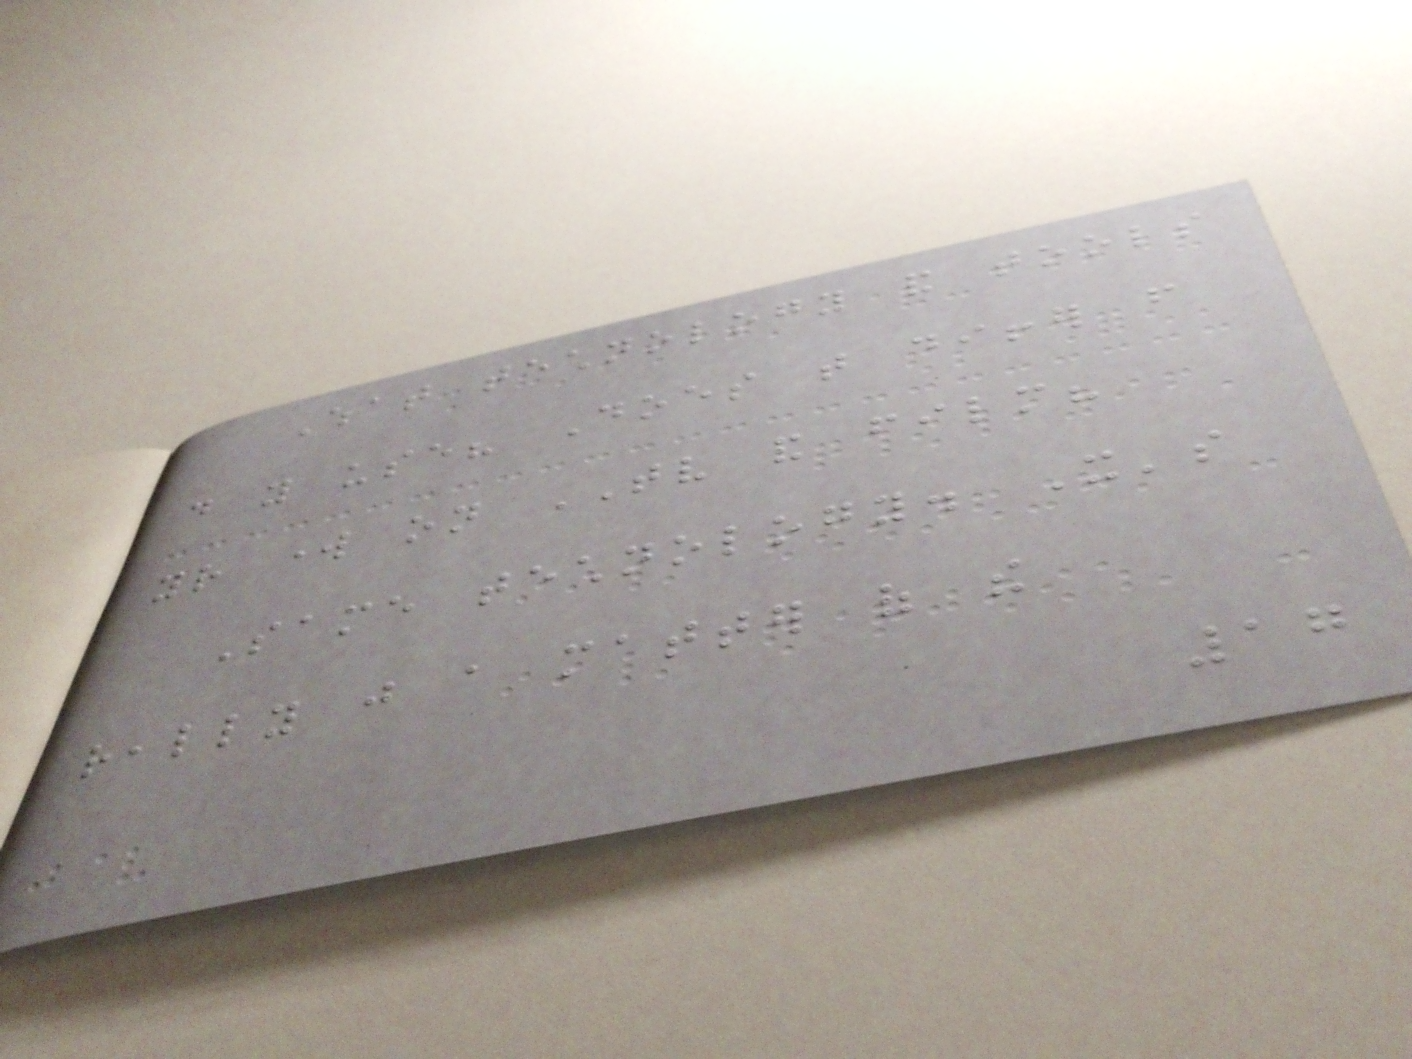What technology and tools
do you use? Does that differ from
your work on TV and film?
Same technology. It's
really just a matter of the
17
